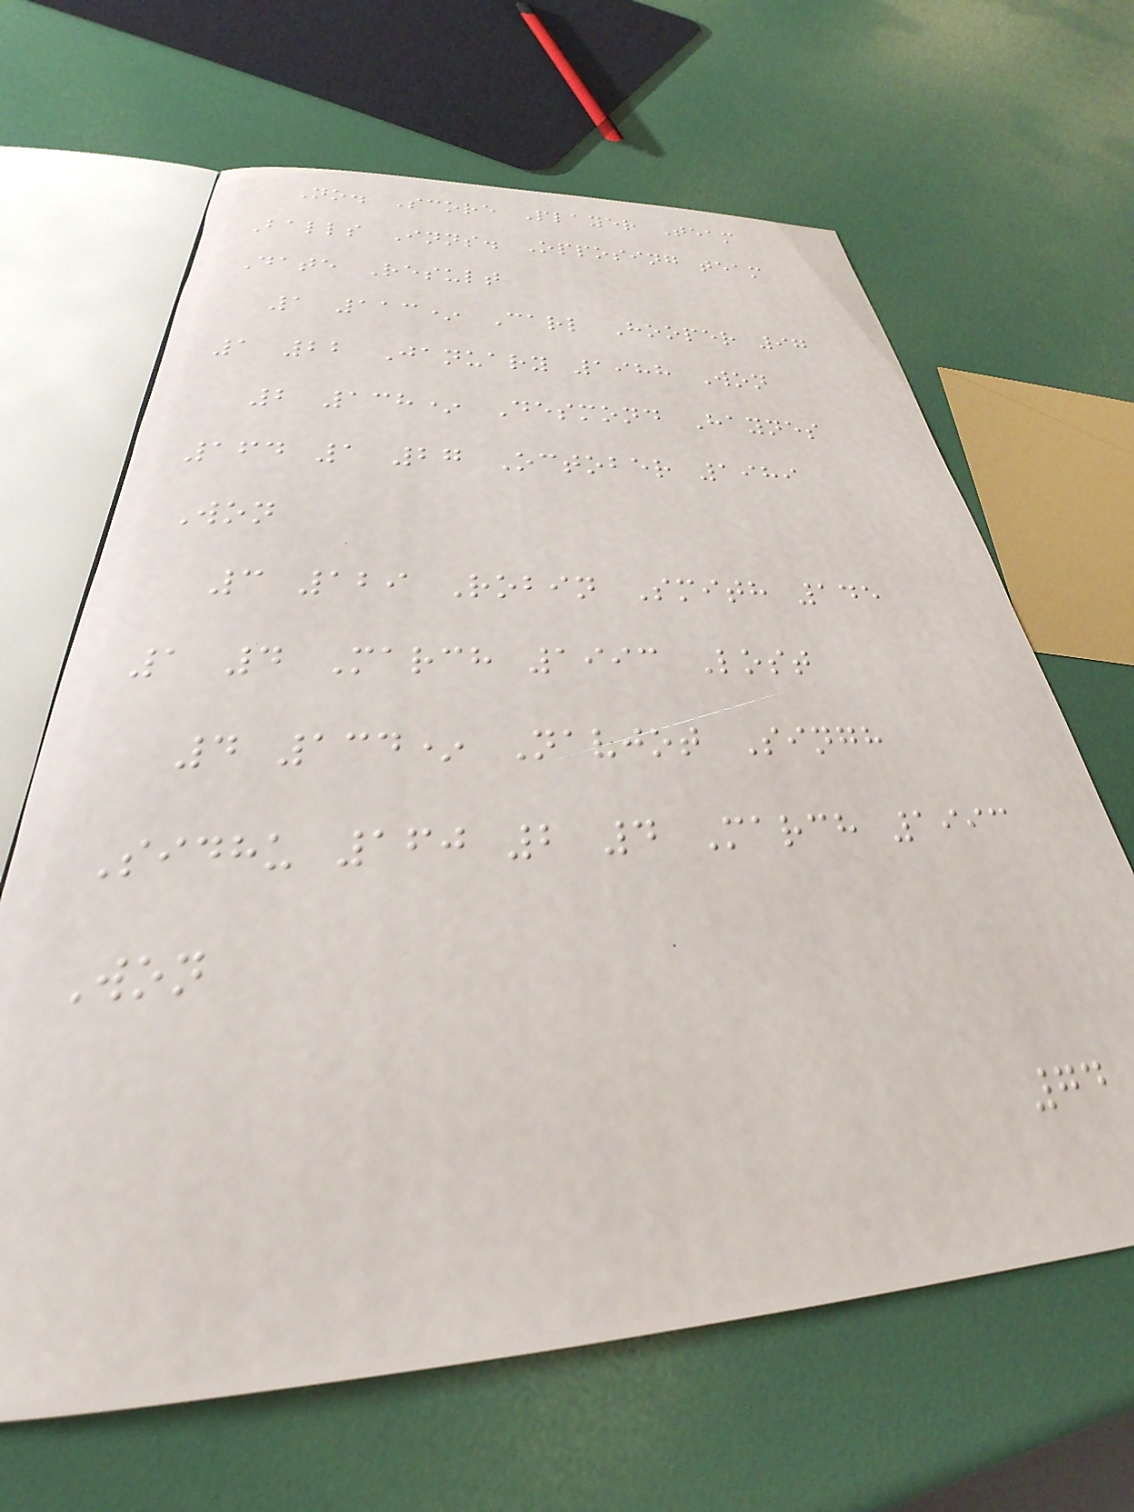No. Score Player Team
Balls Inns. Opposing team
Date Result
1 113* Carl Hooper 97
1 22 January 1988 Won
2 138* Desmond Haynes
164 1 27 October 1989
Won
3 129 Robin Smith 145
1 4 March 1993 Lost
4 134* Navjot Singh
Sidhu 160 2 4 March 1993
Won
74
